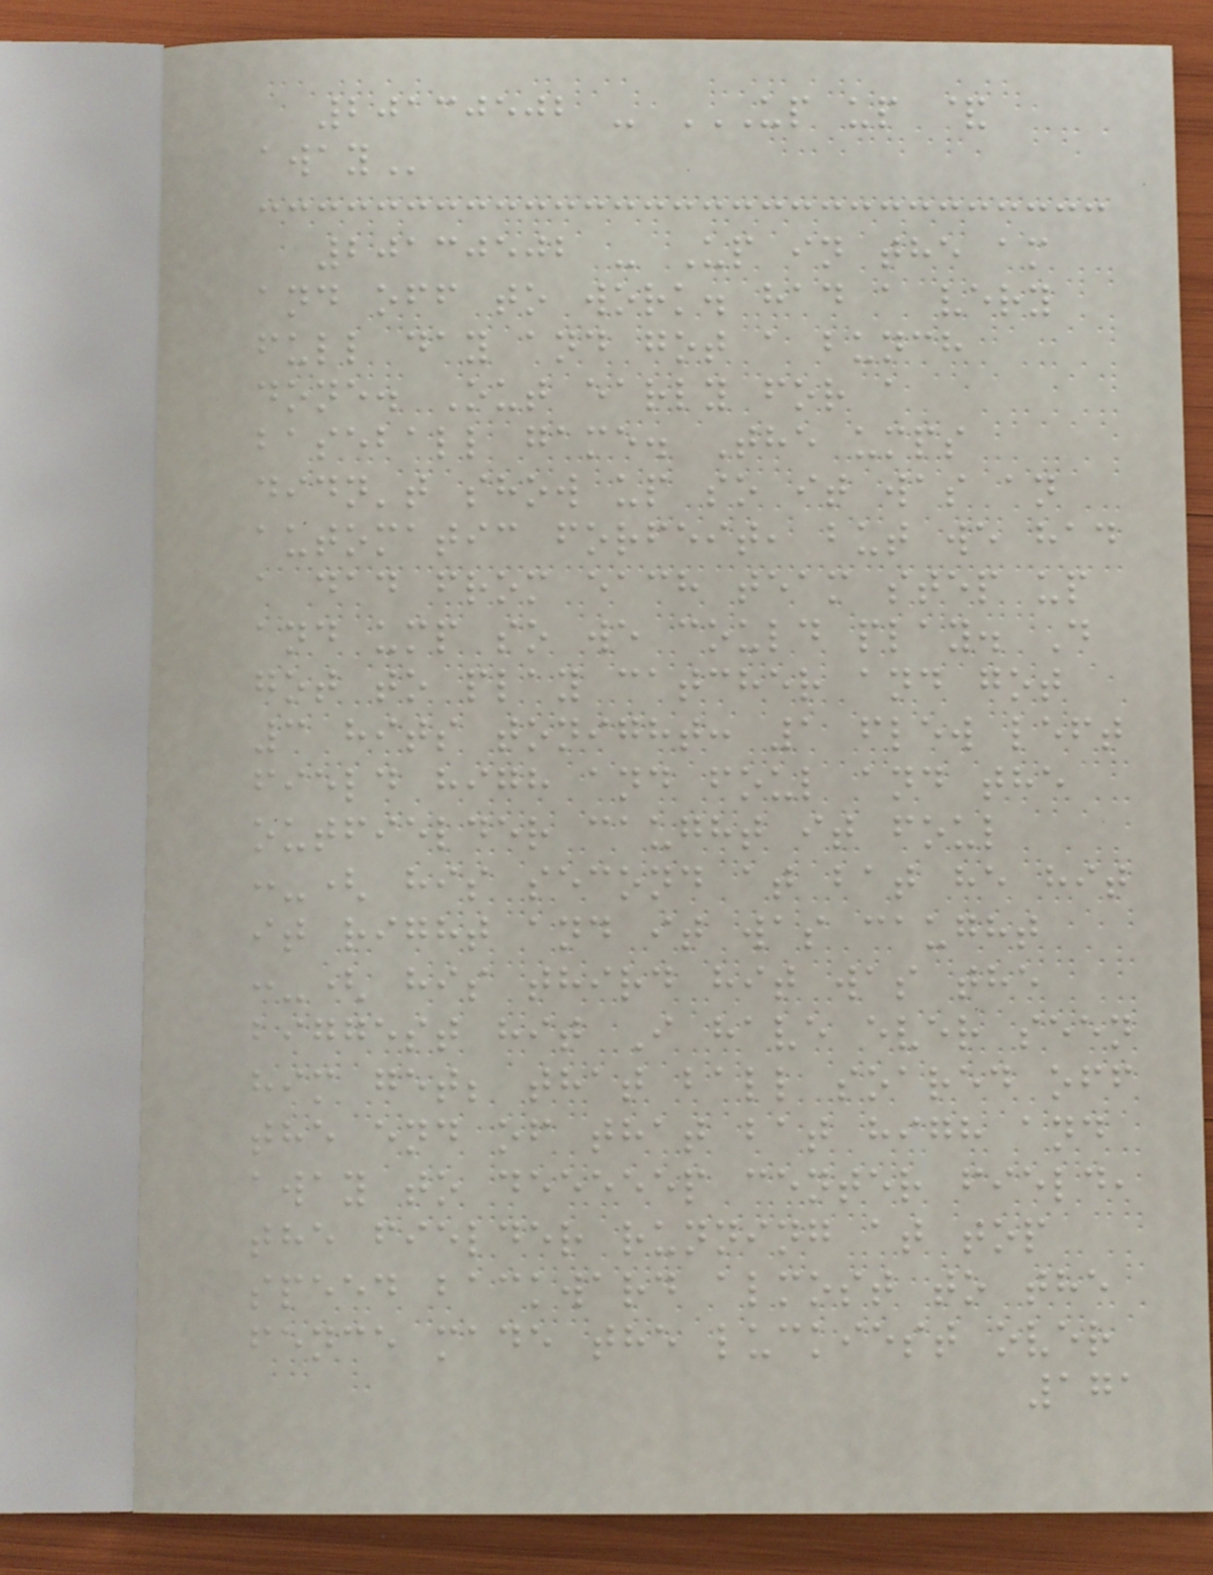20130502 - UP UP &
AWAY
20130502 - Up in the am
and off to work. had a very
full day and got a bunch
done. Out early for a
baseball game. The umps
didn't show up so it was an
automatic forfeit, but we had
a dad from each team step up
and ump so we could play. D
got to play catcher and got
3 hits tonight: 1 flew left
field high and foul and the
outfielder caught it foul
:-( his second at bat he hit
it right and it was caught
:-( his third hit was the
biggest hit I have ever seen
him get; that ball soared off
the end of that bat high and
away to deeeeep center field,
the fielder running at top
speed backward almost to the
fence made the luckiest over
171
